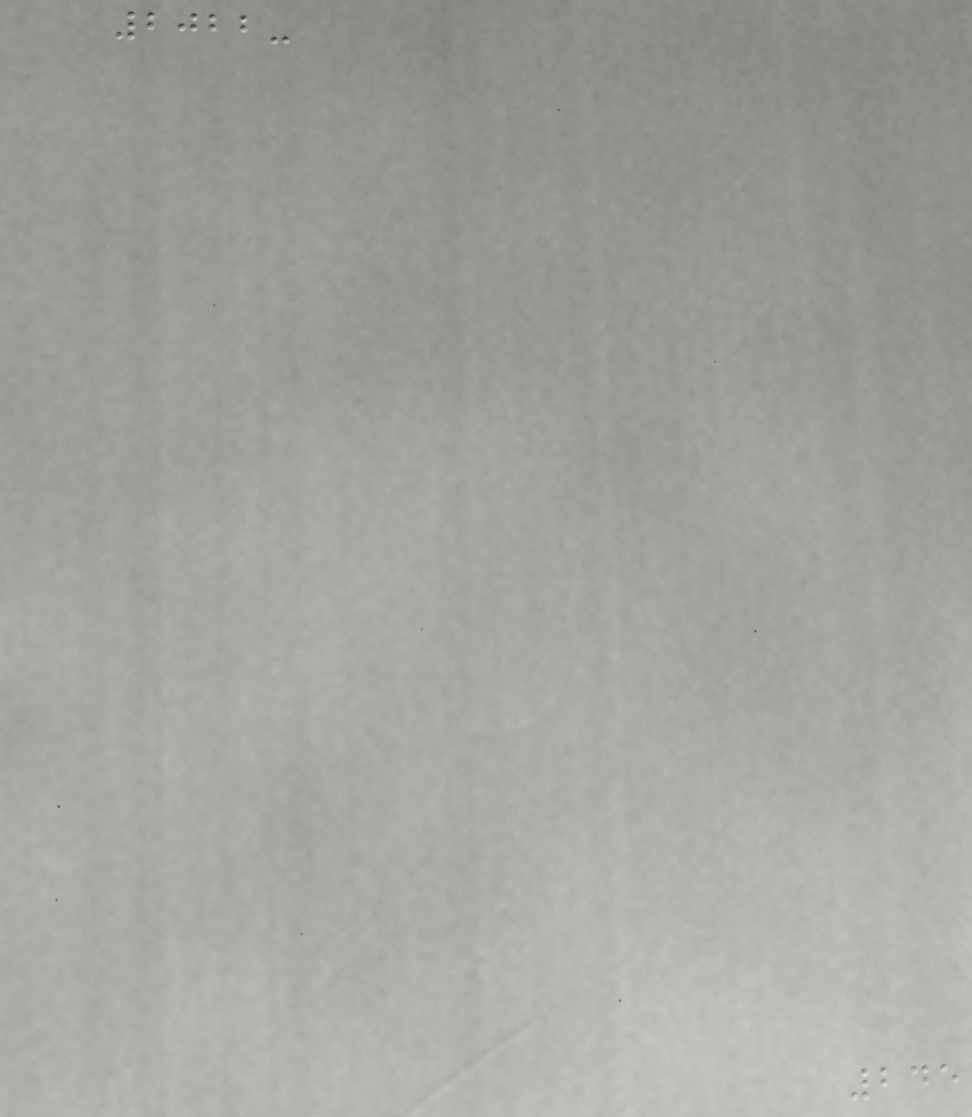2022-
245
